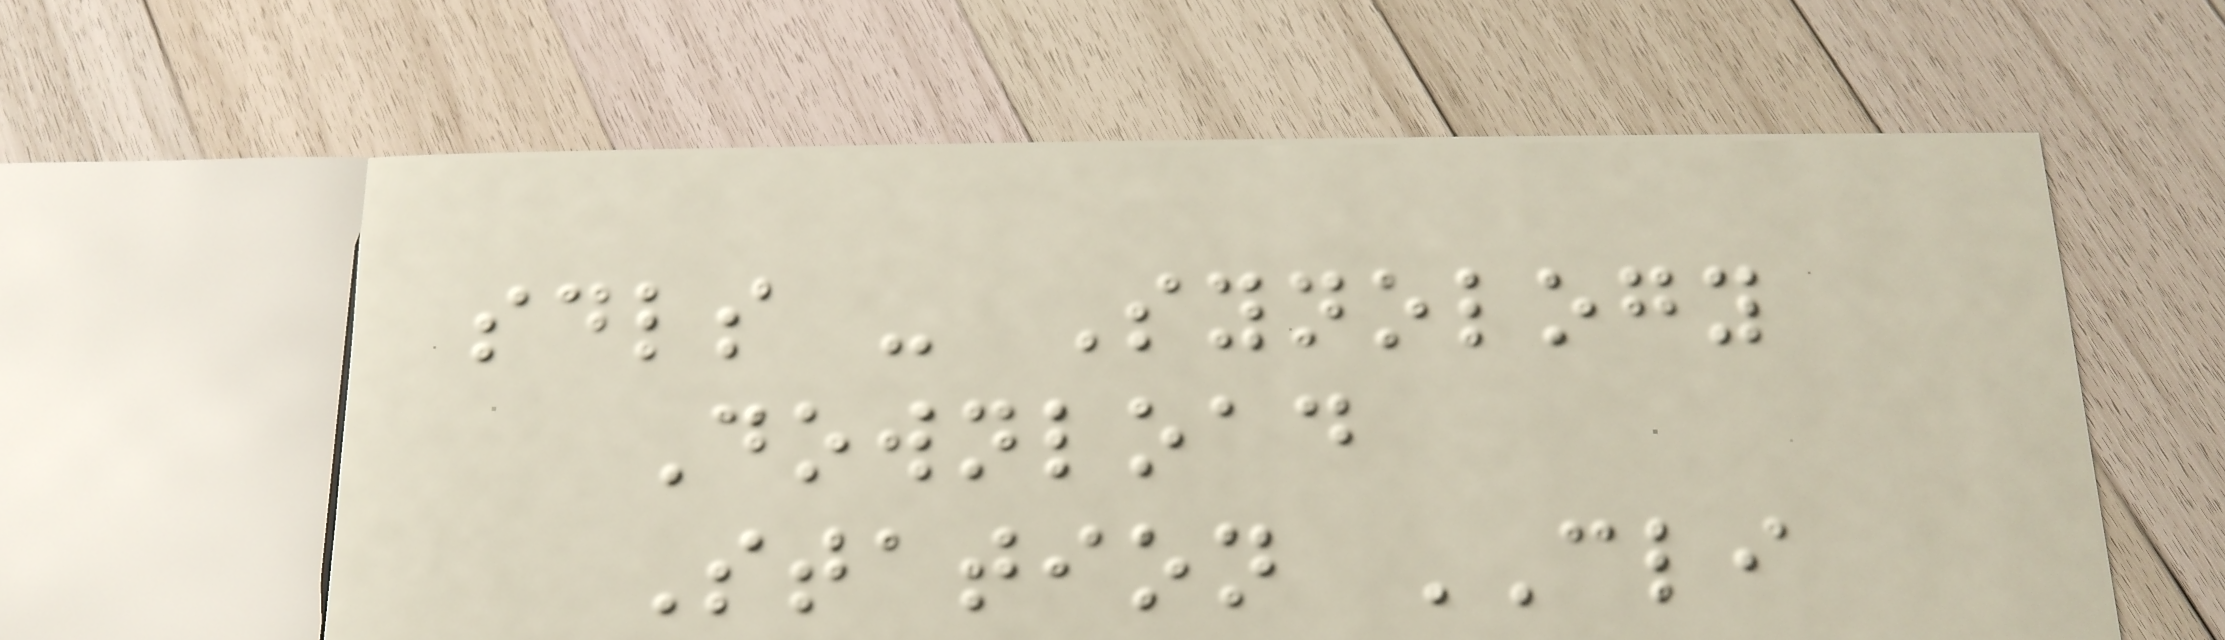sdls - Synology
Download
Station CLI
